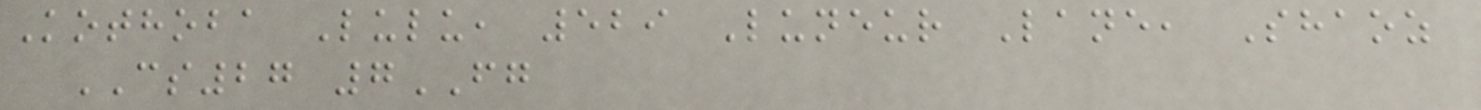Kothoba Lulu, 529 Luneur Lane, Shaoz
CS27 7FG
